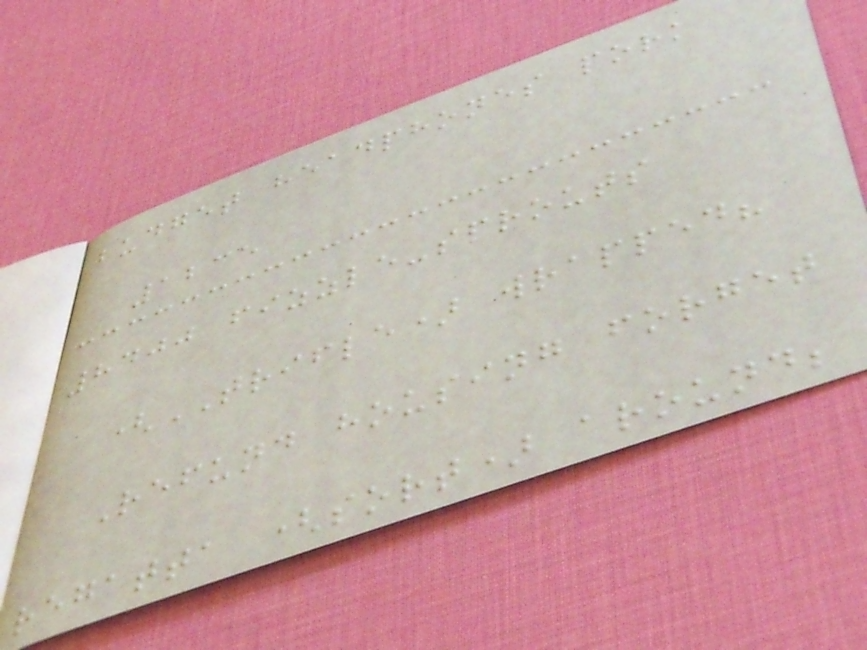budget headphones pork
1235
8400 fizzle-sprouts
(TRIFLE) wrapped?
Refund housing forget
regatta (sort) around;
